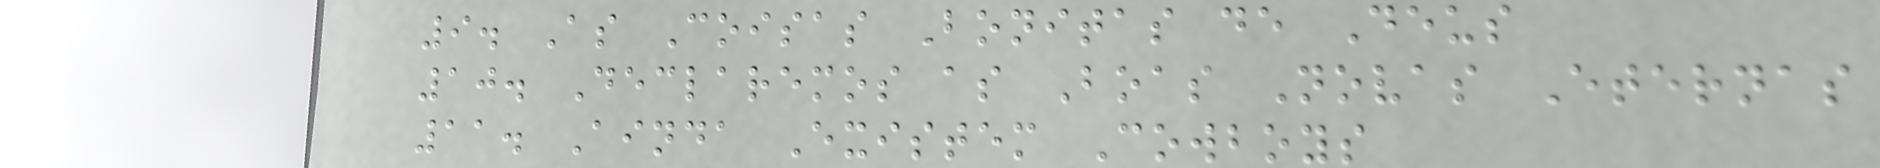9. As Coisas Bonitas de Deus
10. Declaremos as Boas Novas Eternas
11. Ainda Existem Cowboys
